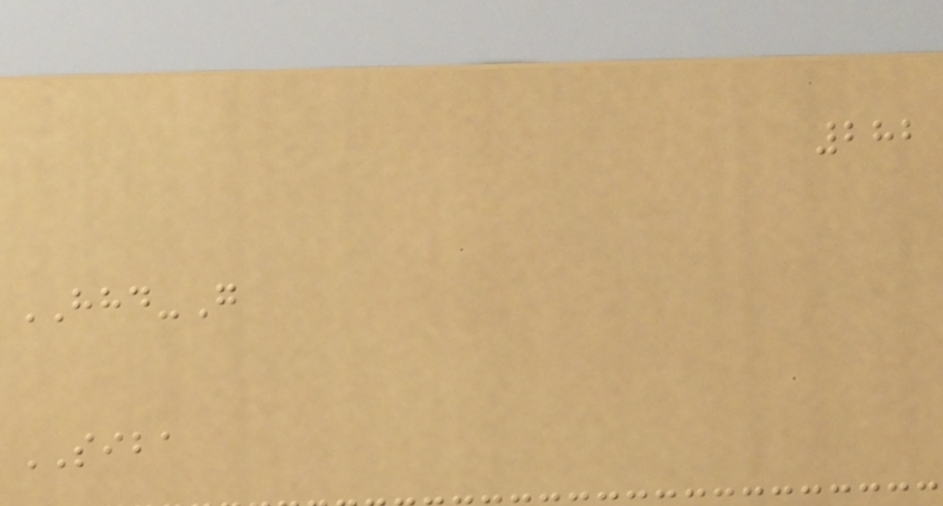282
HHD-G
SIBA
